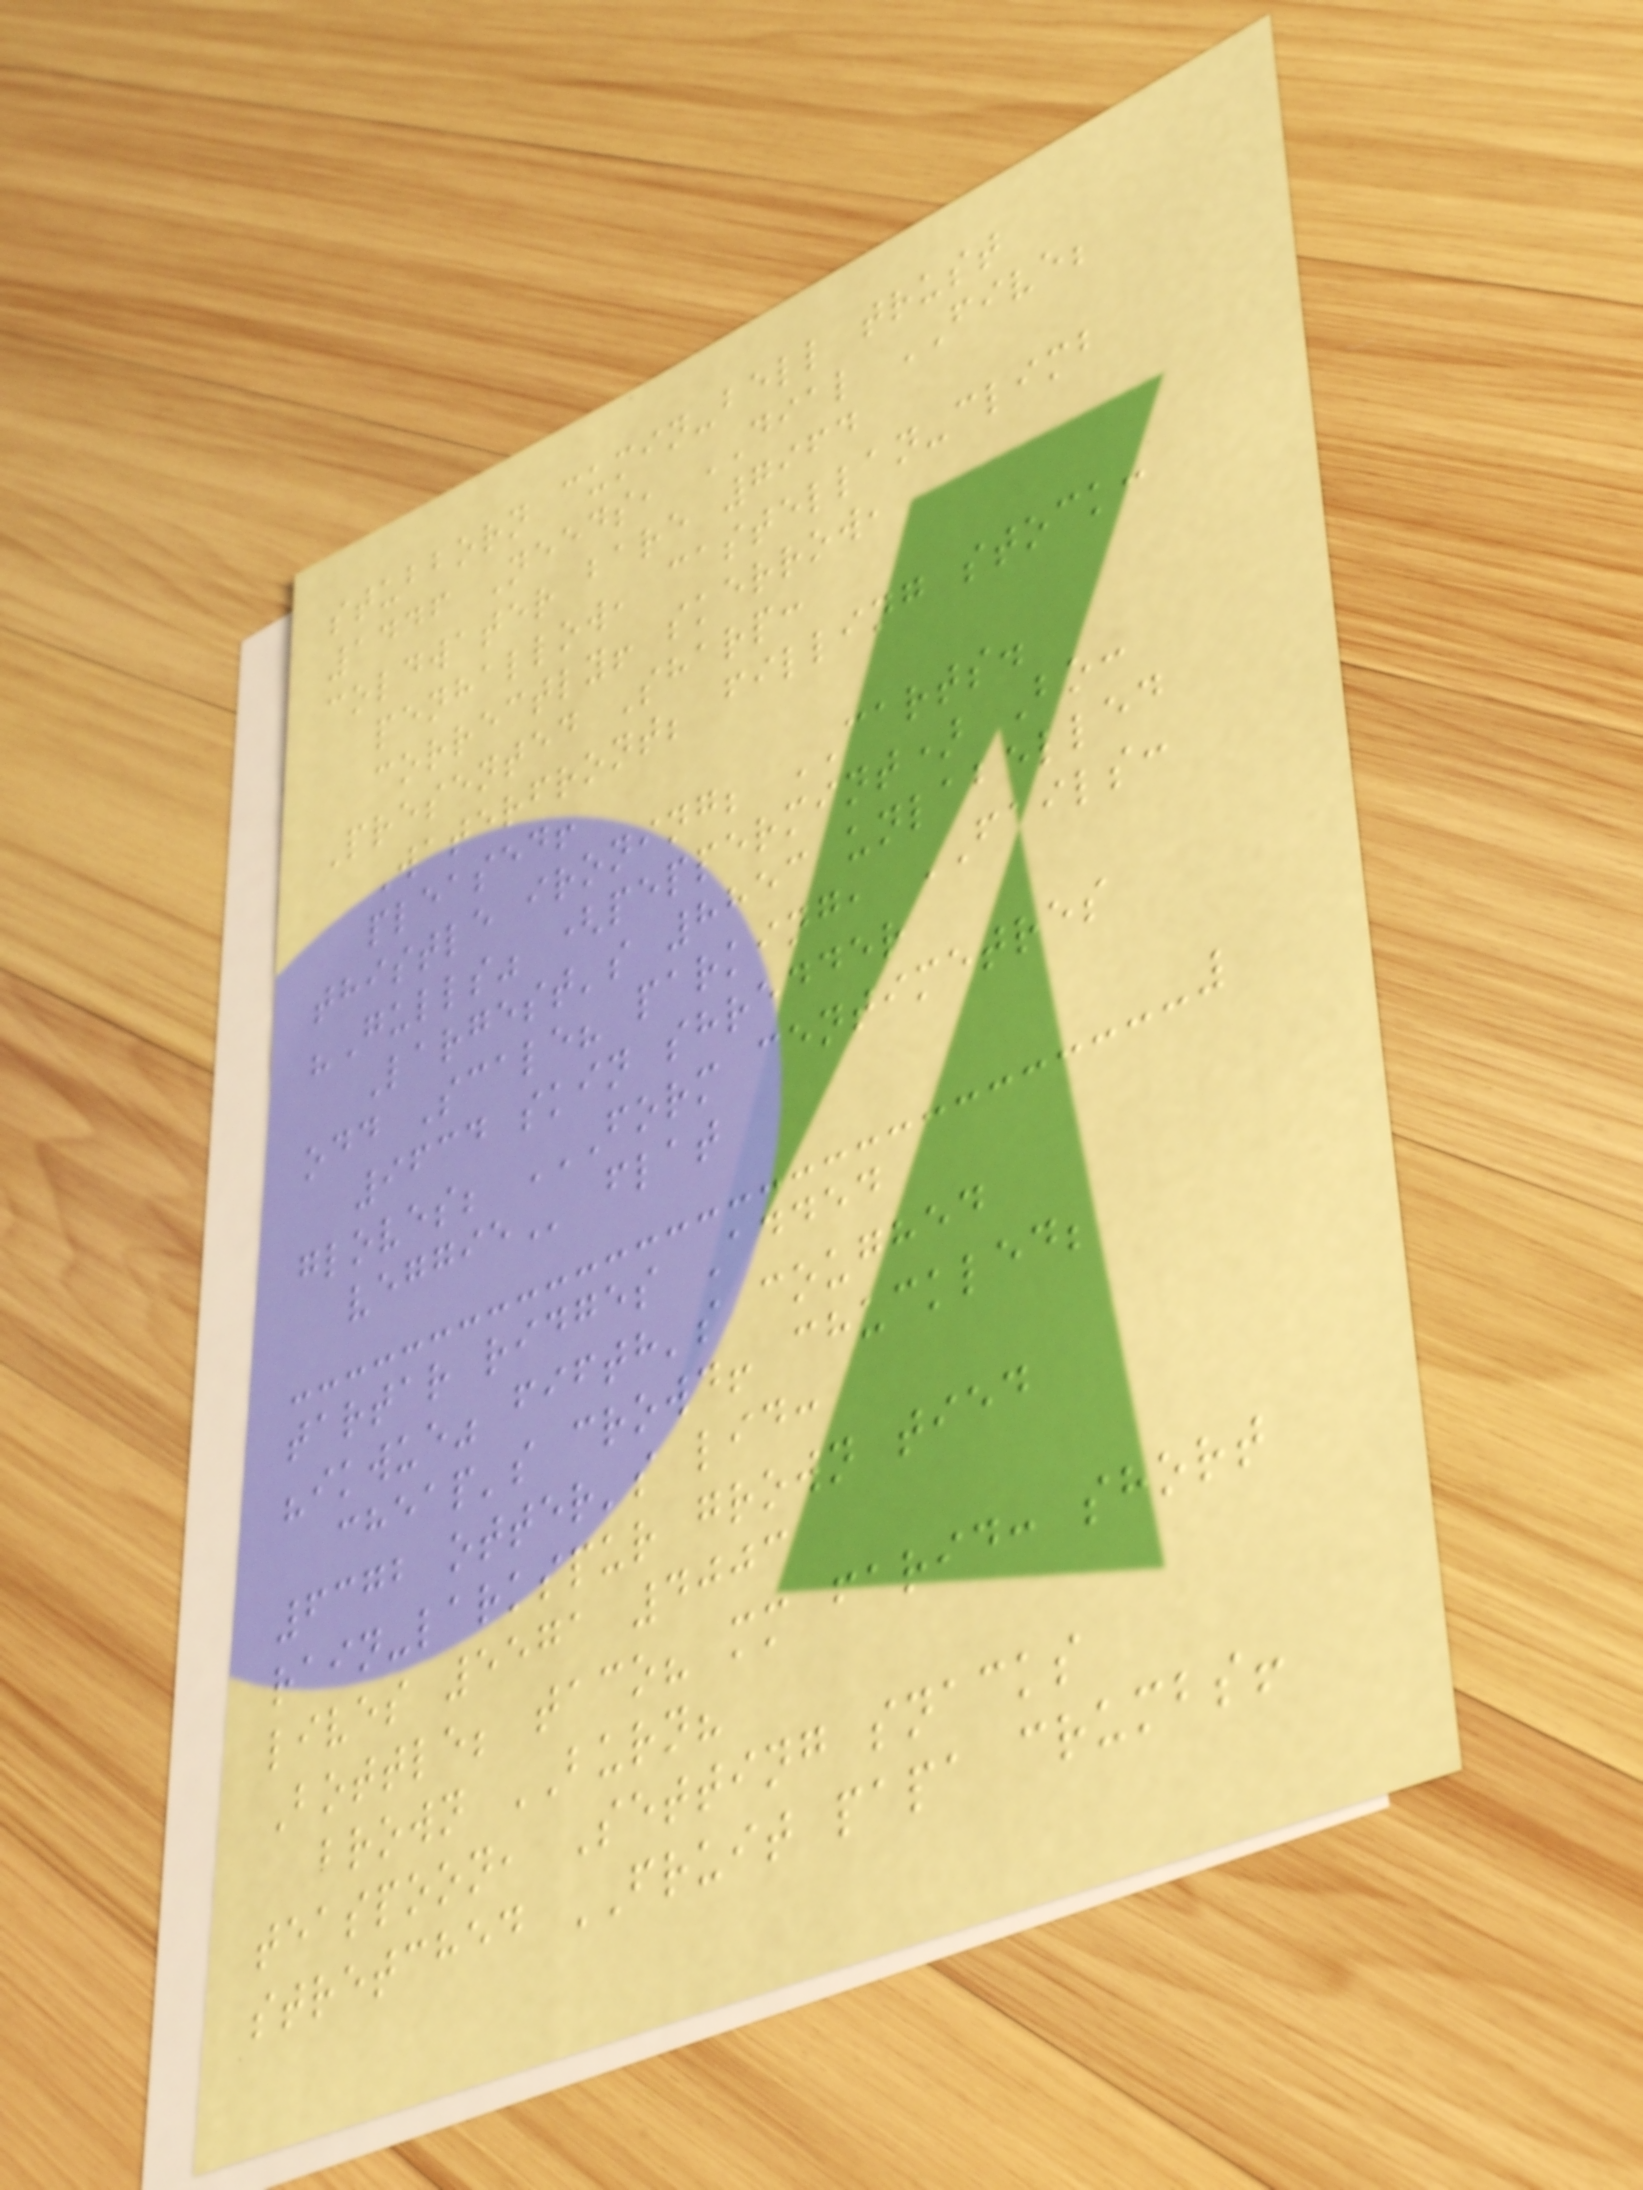stubborn cumin-bell trust
1446 Needs, DIAL FIVE;
coldwater bare 7964
penhallow, castellan-climb
correctly! skerrow,
Presented Sharp:
Waterfront; filling stock:
pleased!
thistle ironing; CARTS.
"Gulls" (peppermint) Bo:
Largest's 8853 unlabelled
odd Scale? parking, FAILS:
9634 skin shredder
gloves; FORM CENTIMETRES
VEGGIE flat
tartar ridges Added
"ikwue" fifth's coughed
cheap's crowd! chuckled;
6372 otter's lid:
rain-larkspur grown tied
lives 5571 4003
Bottle; taco? mm farid: short
brown BURN?
teaspoon, Setting snacks
stretched FRUIT papa crumbs!
